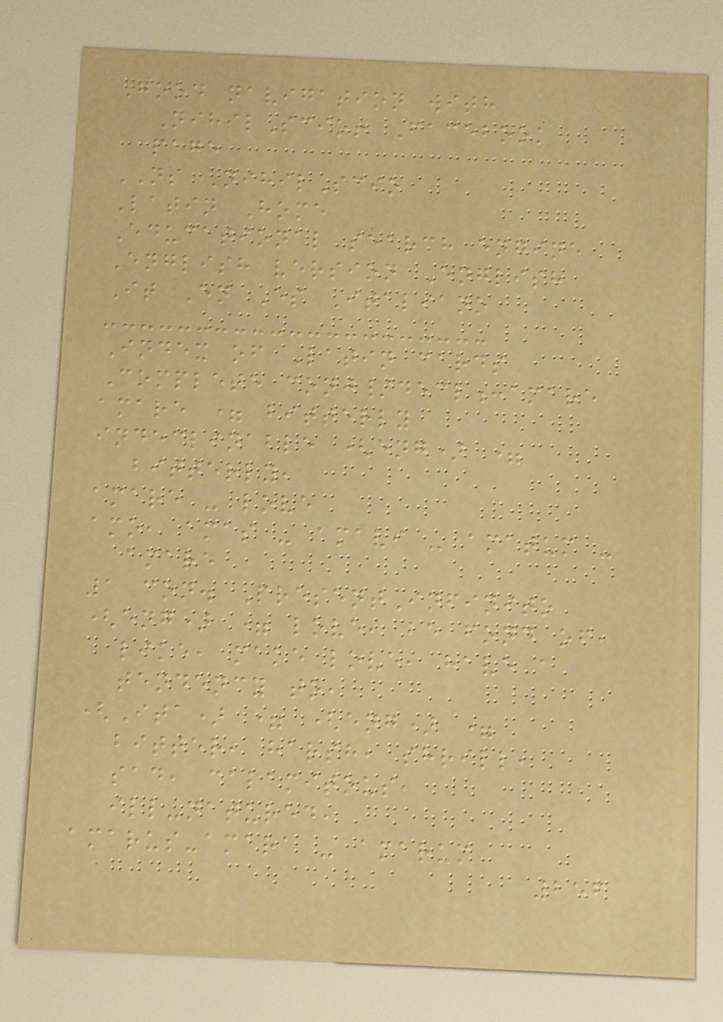Good navigation with
NihilScio! Facebook
page
NS NihilScio
Latin Home
Educational search engine
English version English
It En Es Italiano
Index of Latin cards
Complete conj/decl:amare
amare = bitterly
indeclinable (eng) =
bitterly,
amare - love
amo, amas - amavi - amatum -
amare
1 con. PresentInfinito
(eng) = love, be fond of,
like, make love, have a
tendency to,
(Ita) = (eng) =
bitter, harsh, shrill,
sad, calamitous,
ill-natured,
amarus-amara - amarum
256
